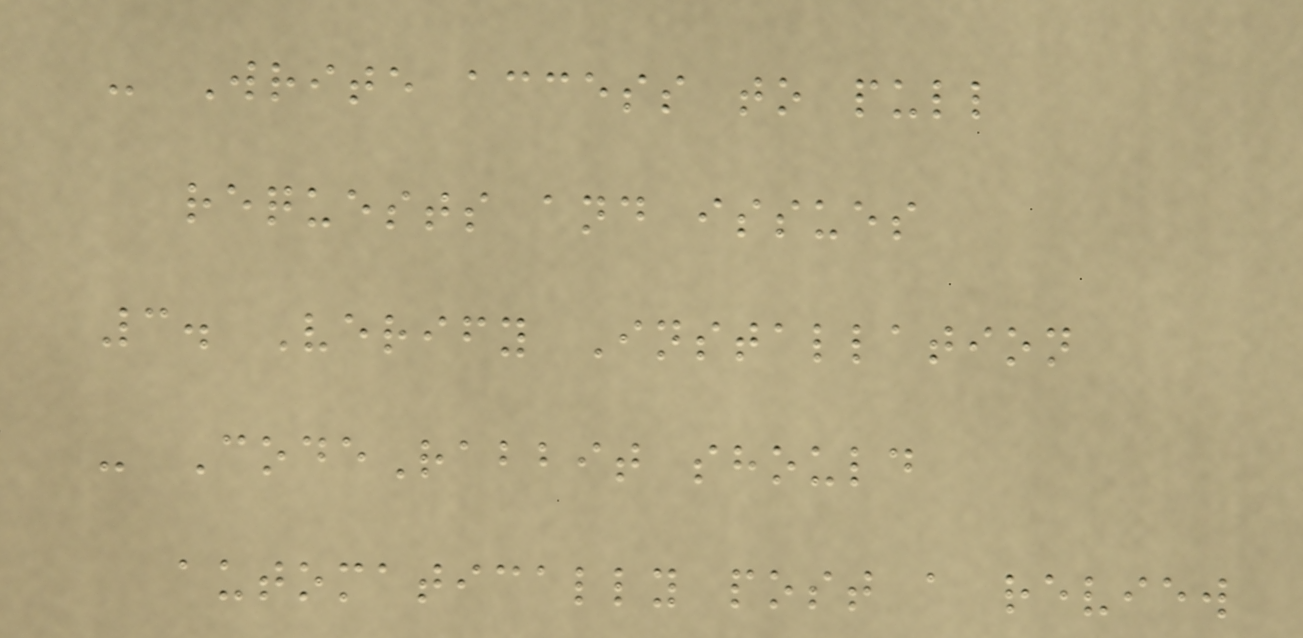- Write access to pull
requests and issues
3. Verify Installation
- CodeRabbit should
automatically post a review
